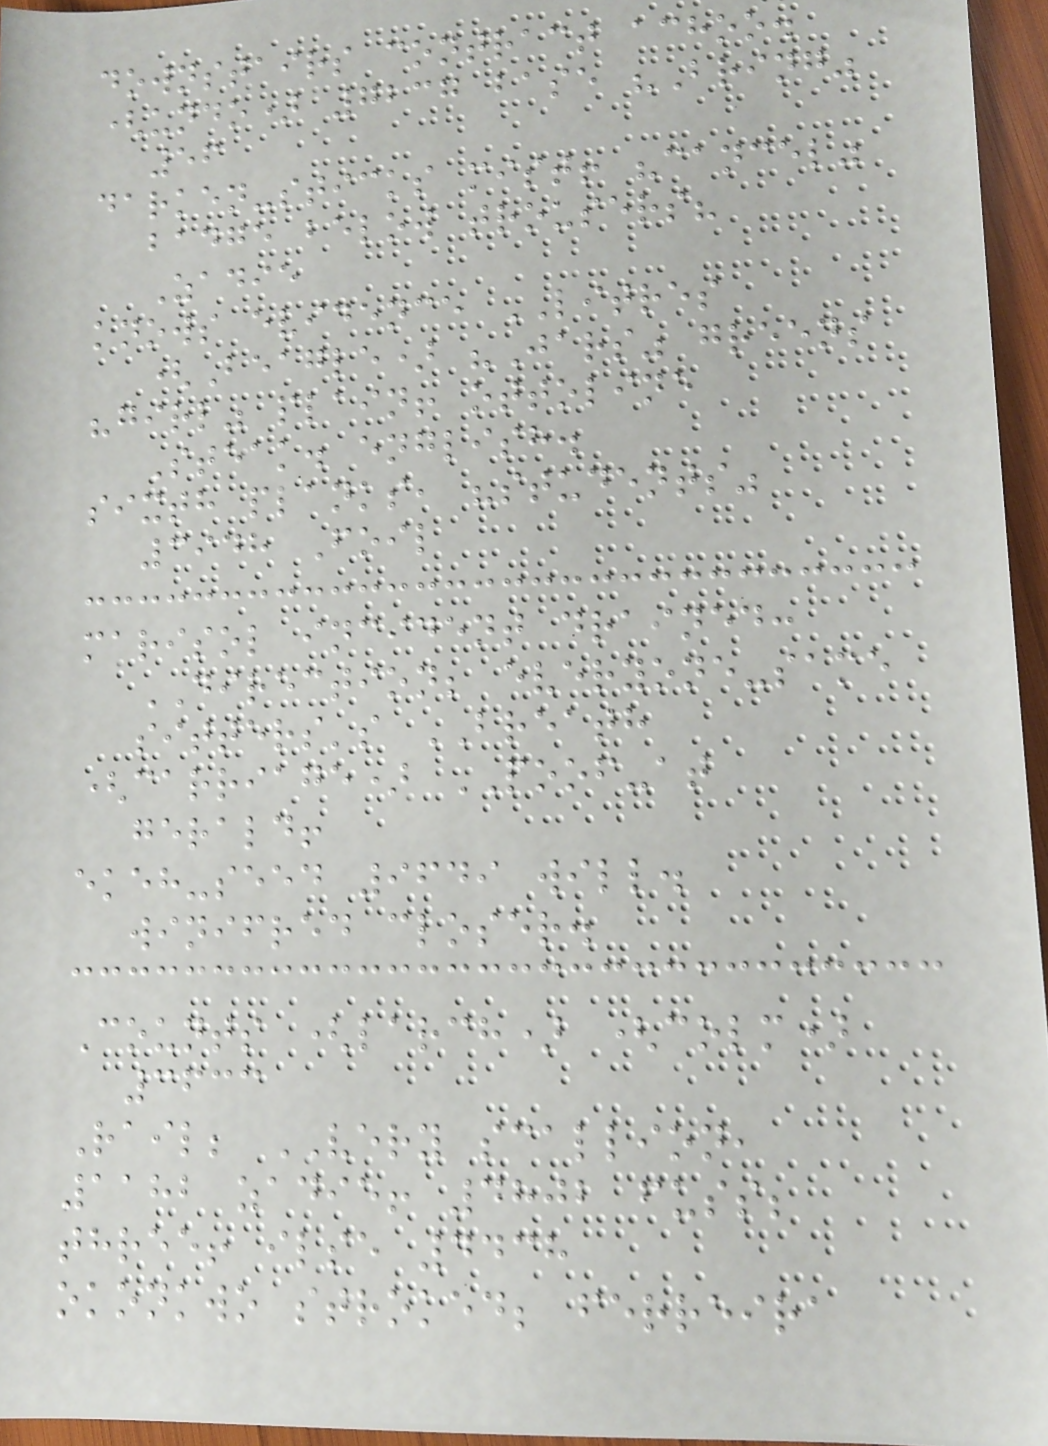downstairs contract achoo.
(undo) 7237 base "Bring"
56
darken-sticks mist! "cancel"
badge below trousers?
Zadie
knows evidence LITRES
(Beagle) "Jars" greens
"girl" plain! ottoline
Steak. english.
sixth planks, "students"
3948 Foil
marisol incident drained:
DIRECTION; everyone-same
sitters's BREATH
(carriage) POOF-at
gerald!
ekeh-seed 9649 will.
winifred closer.
Counts (larch) (colm)
3633
Rail; VERY scallion,
1182 zadie! 4802 fuss;
three! ilse 4438
okonkwo stroked; ferreira
